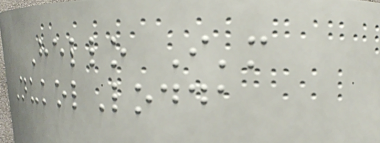Hello I'm
NukolLodda
